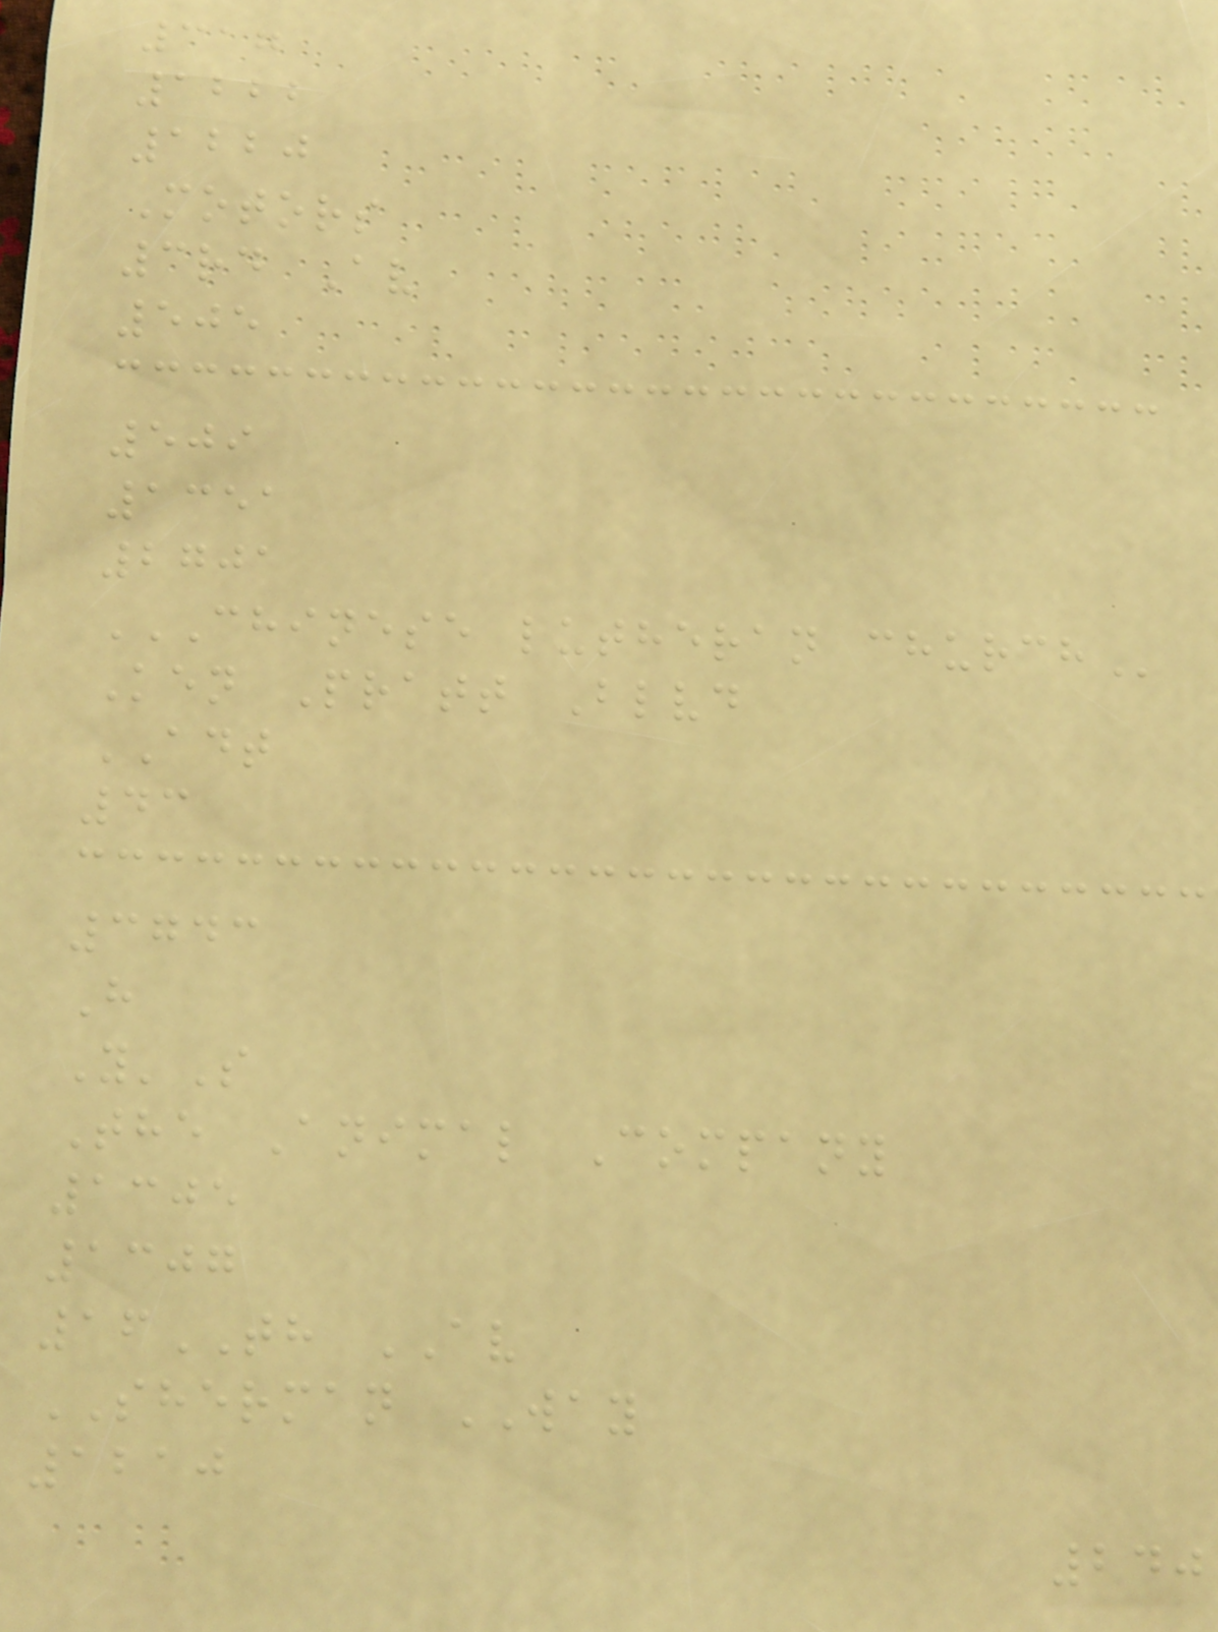317
1222
1220
Motors
3rd Av
505
509
1351
2701
CHINESE LUTHERAN CHURCH
Ken Pratt Blvd
ADT
43
3743
H
Y'S
The Animal Company
1305
1307
16TH AV
SHERMAN WAY
1210
240
